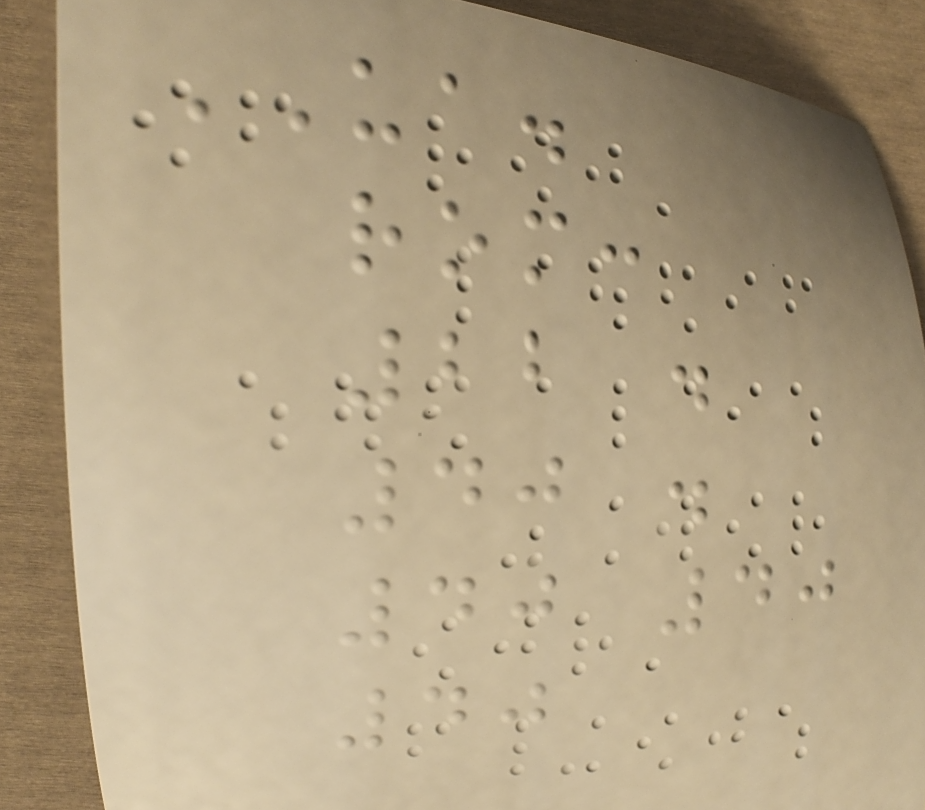UA.
rom:
22 .
40 .
40 40
40
